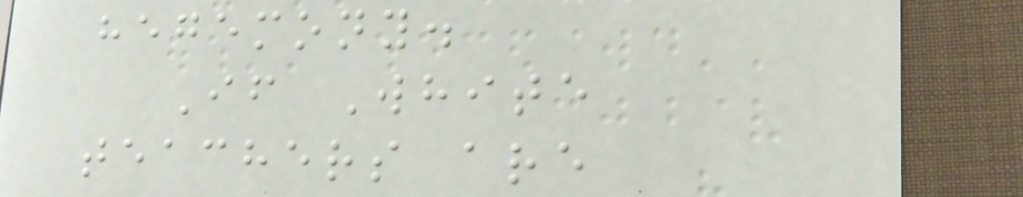hegemony.
If White
teachers are
